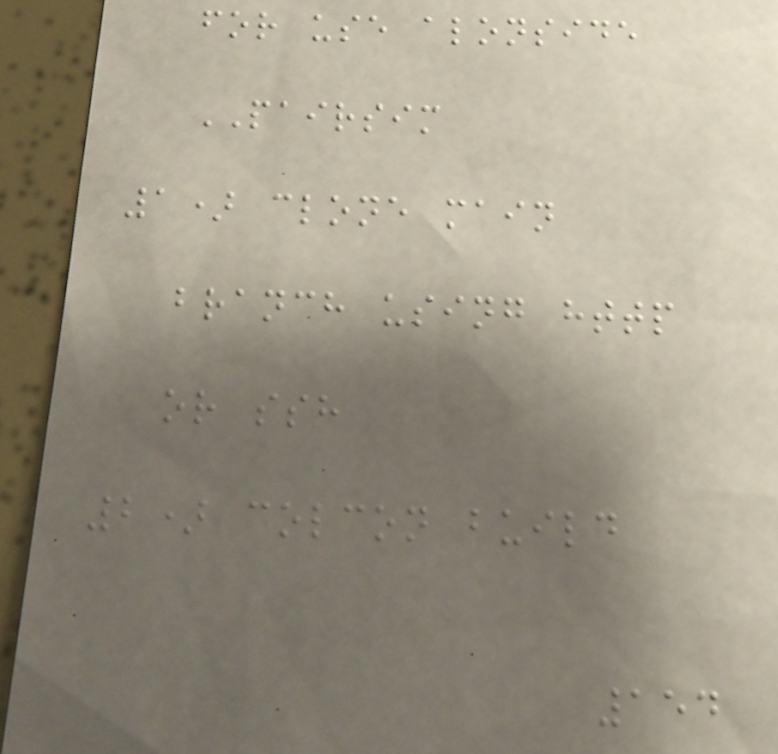for use alonside
PAIRSIM
1) clone main
branch using http
or ssh
2) colcon build
154
